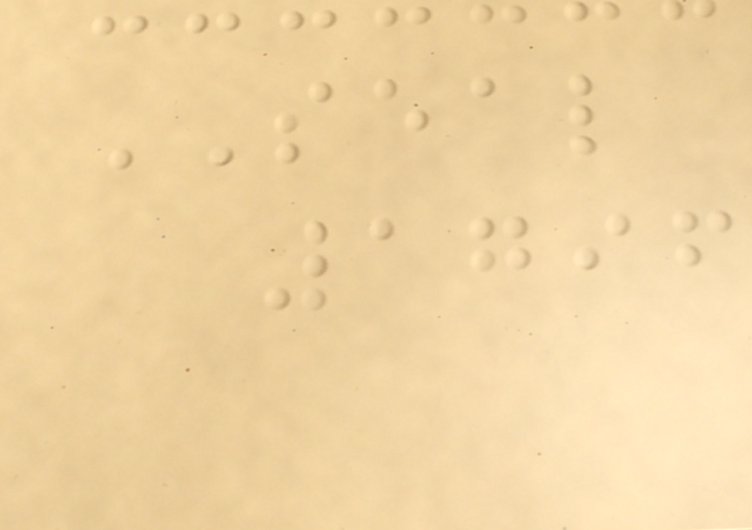SEAL
1796
